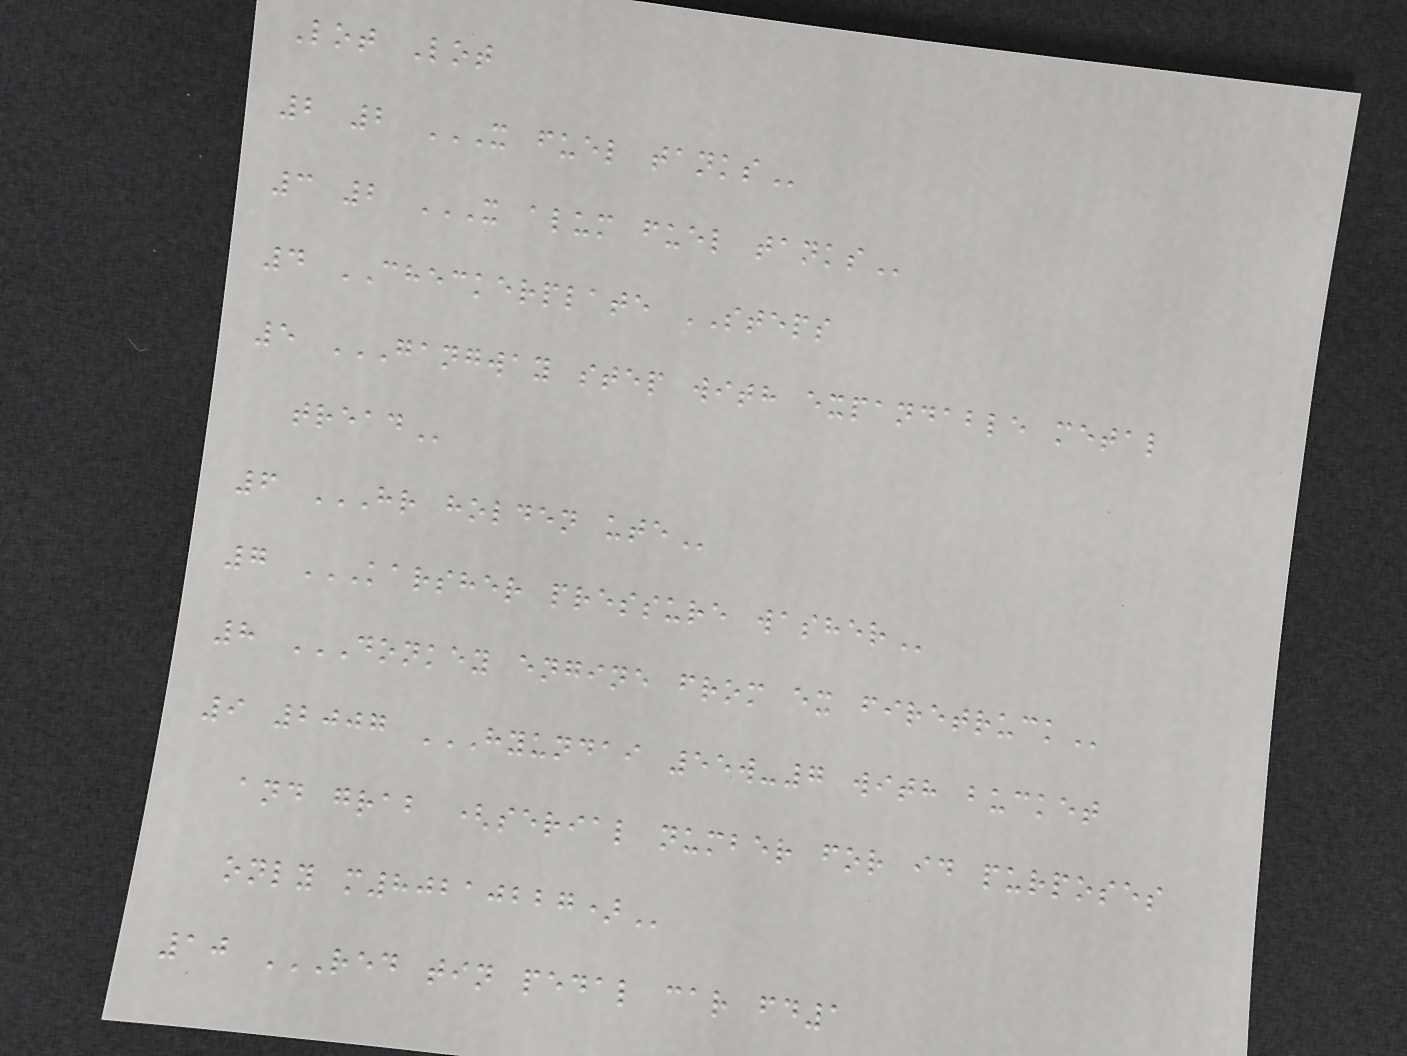Lot Lot
2 2 X FUEL TANKS
3 2 X ALUM FUEL TANKS
4 CHECKERPLATE STEPS
5 GANGWAY STEP WITH EXPANDABLE METAL
TREAD
6 HR HOLDEN UTE
7 KARSHER PRESSURE WASHER
8 DONKEY ENGINE FROM EX FIRETRUCK
9 2007 HYUNDAI 55W-7 WITH BUCKET
AND GRAB (SERIAL NUMBER FOR ID PURPOSES
ONLY M80210227)
10 RED TIN PEDAL CAR FD1
